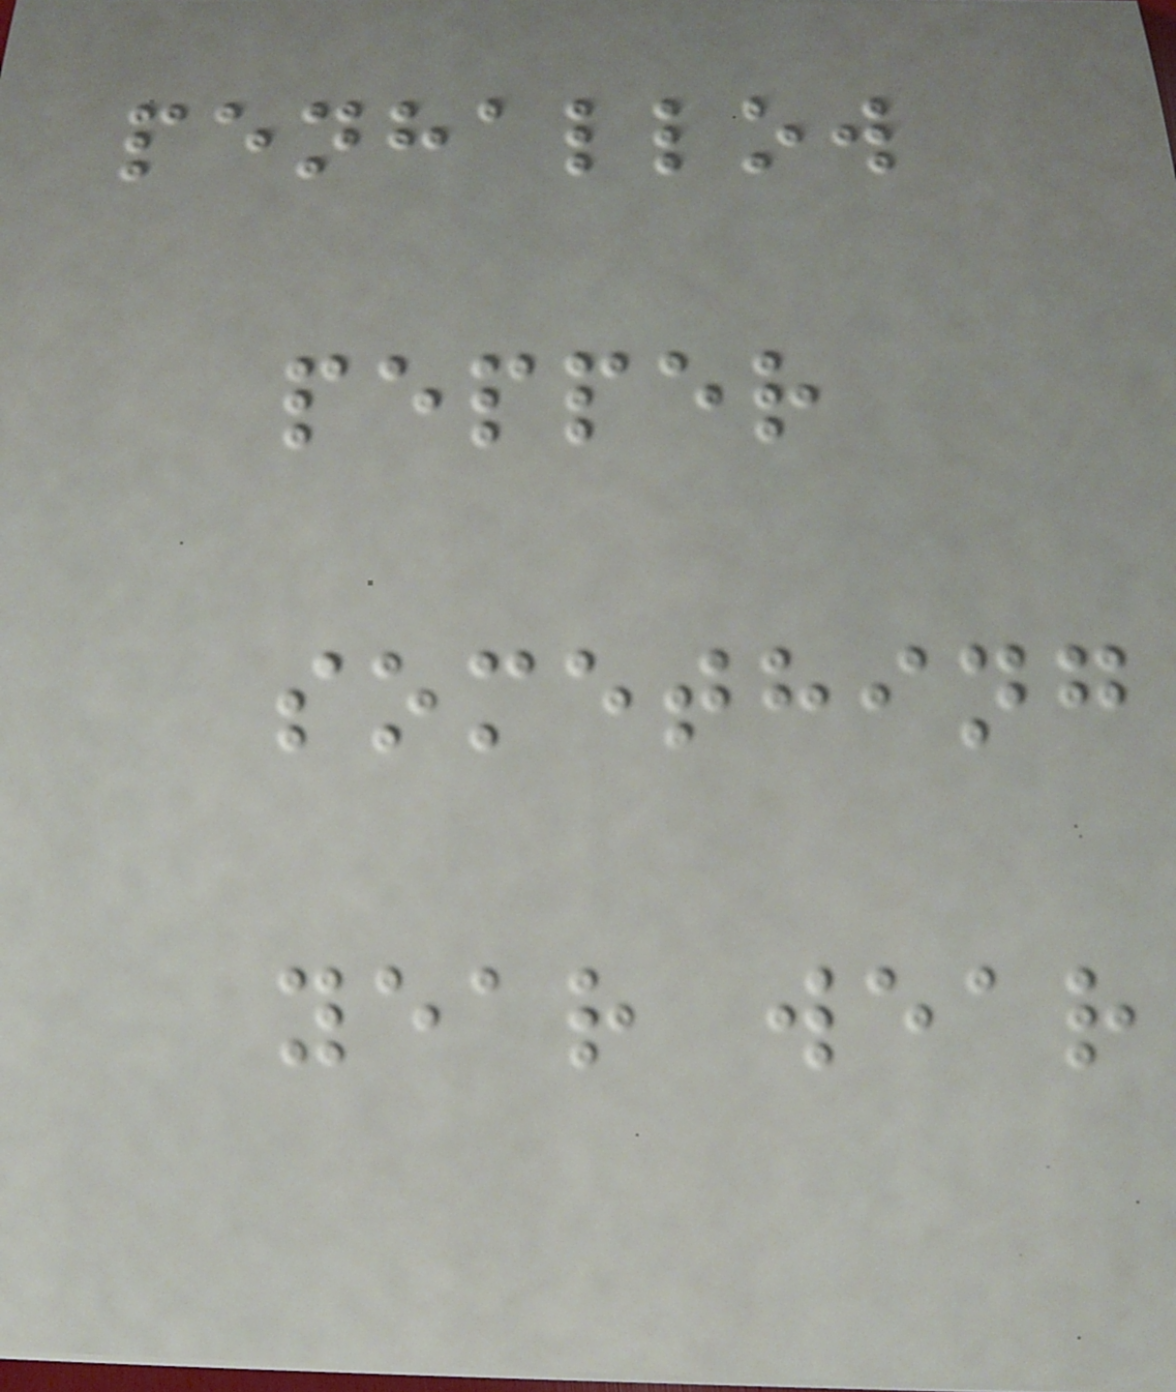penhallow
pepper
something
year wear
